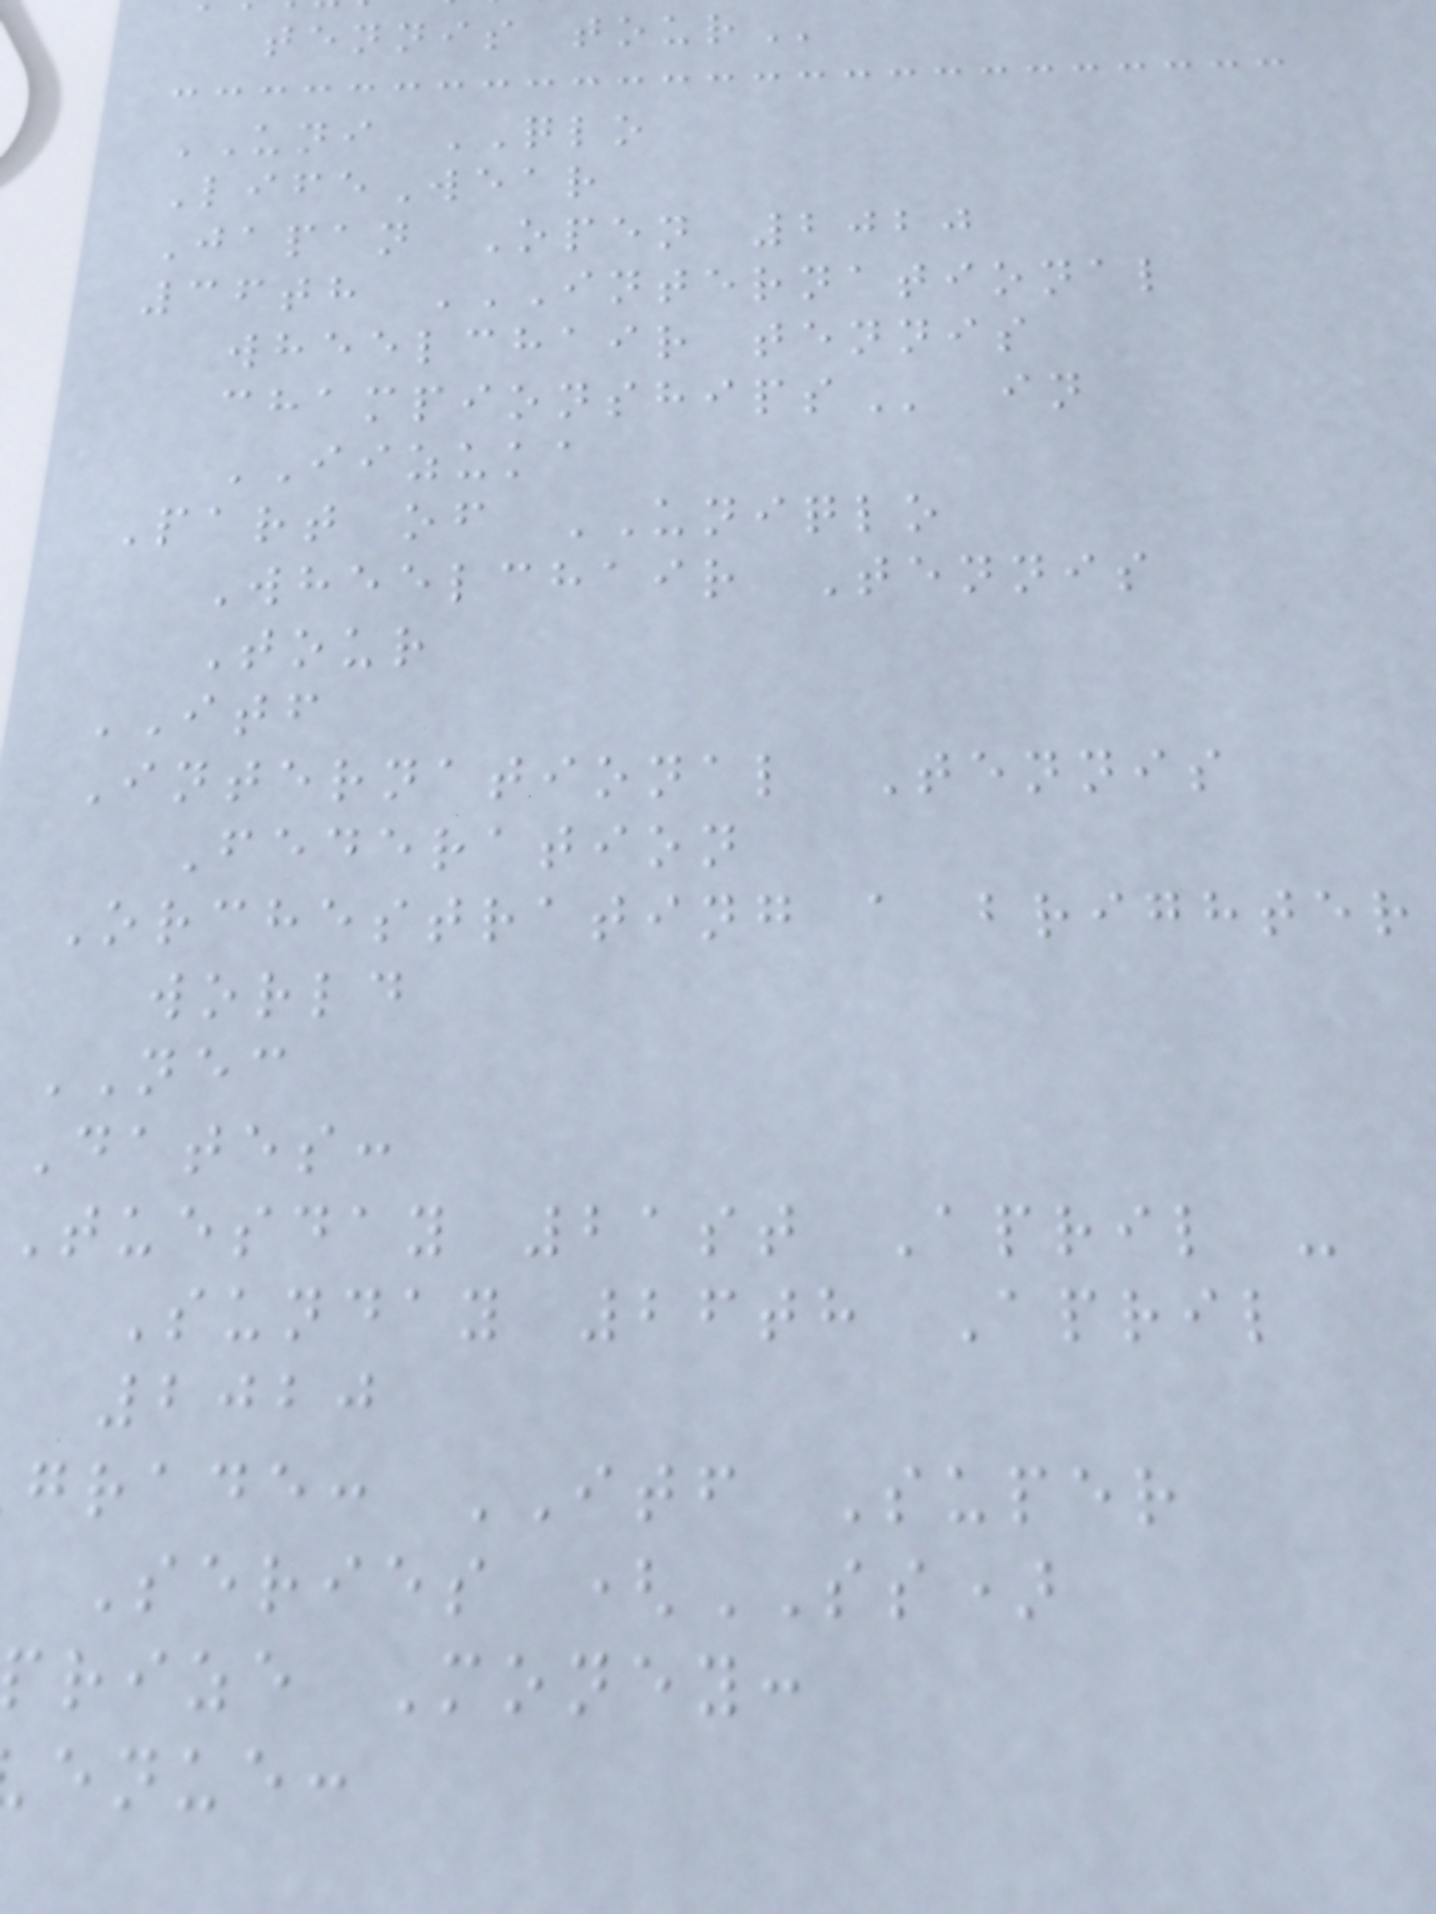tennis
UNI QLO
LifeWear
Japan Open 2020
36th INTERNATIONAL
wheelchair tennis
IIZUKA
Part of UNIQLO
Wheelchair Tennis
Tour
ITF
International Tennis
Federation
Orchestrating a brighter
world
NEC
Dates:
Tuesday 21st April -
Sunday 26th April
2020
grade: ITF Super
Series (SS)
rize Money:
enue:
